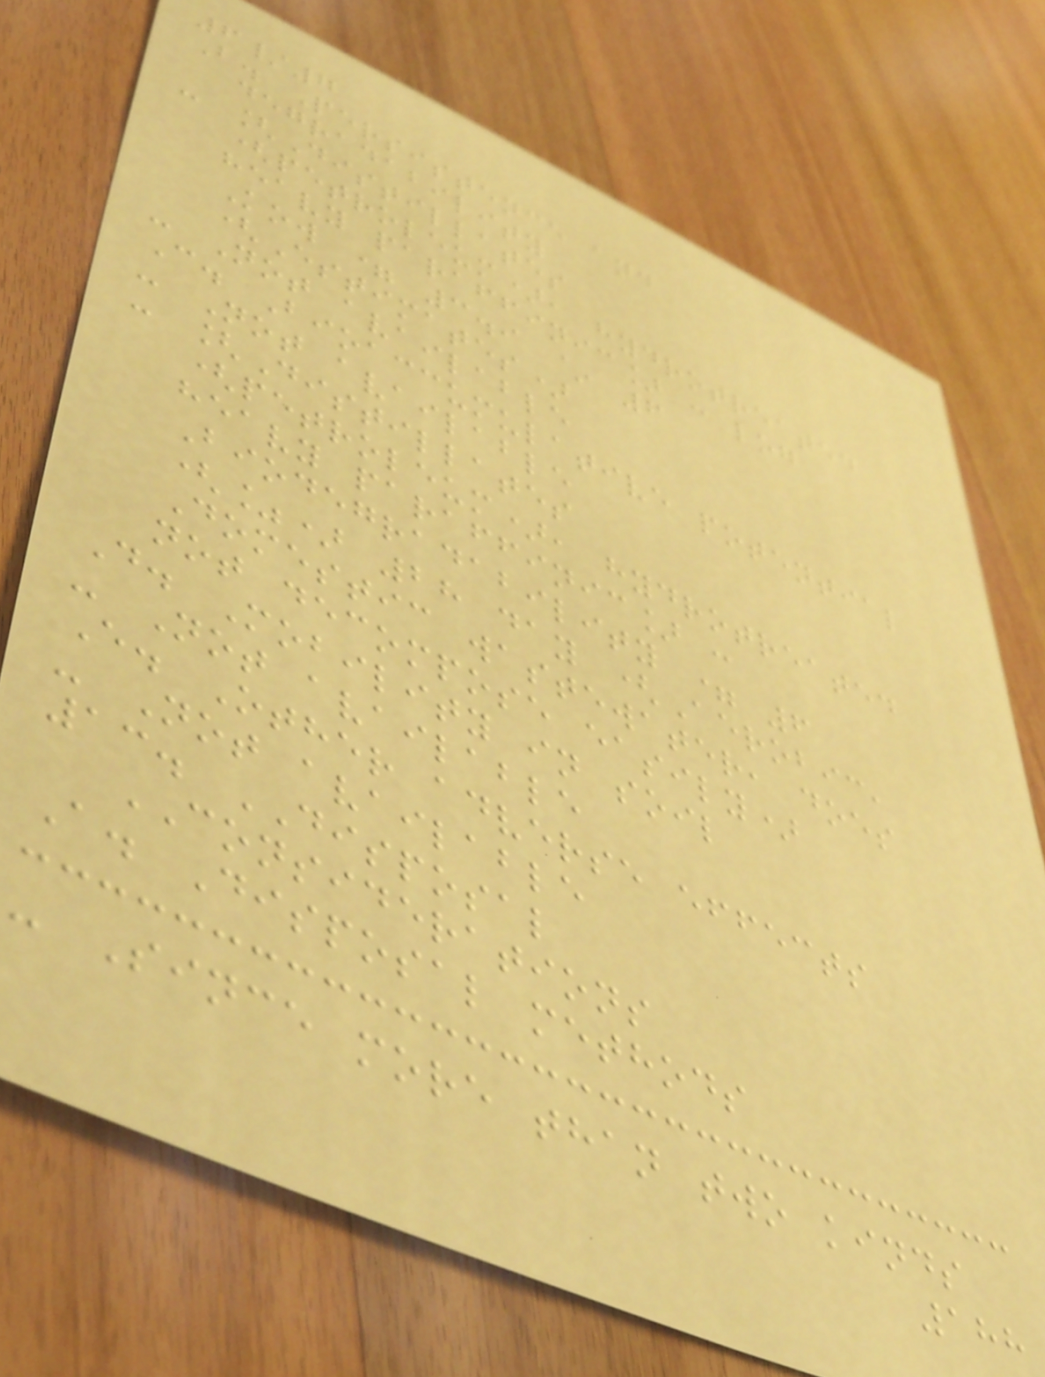6/7
B. Persistence and
degradability
- [Distillates
(petroleum), hydrotreated
heavy paraffinic] : log
Kow = 3.9 ~ 6
(Estimates)
- Not available
C. Bioaccumulative potential
- Not available
- [Distillates
(petroleum), hydrotreated
heavy paraffinic] :
Biodegradability = 6
(%) 28 day (Aerobic,
Domestic wastewater, does
not decompose easily)
D. Mobility in soil
- Not available
E. Other adverse effects
- Not available
13. DISPOSAL
CONSIDERATIONS
A. Disposal methods
- Since more than two kinds
188
